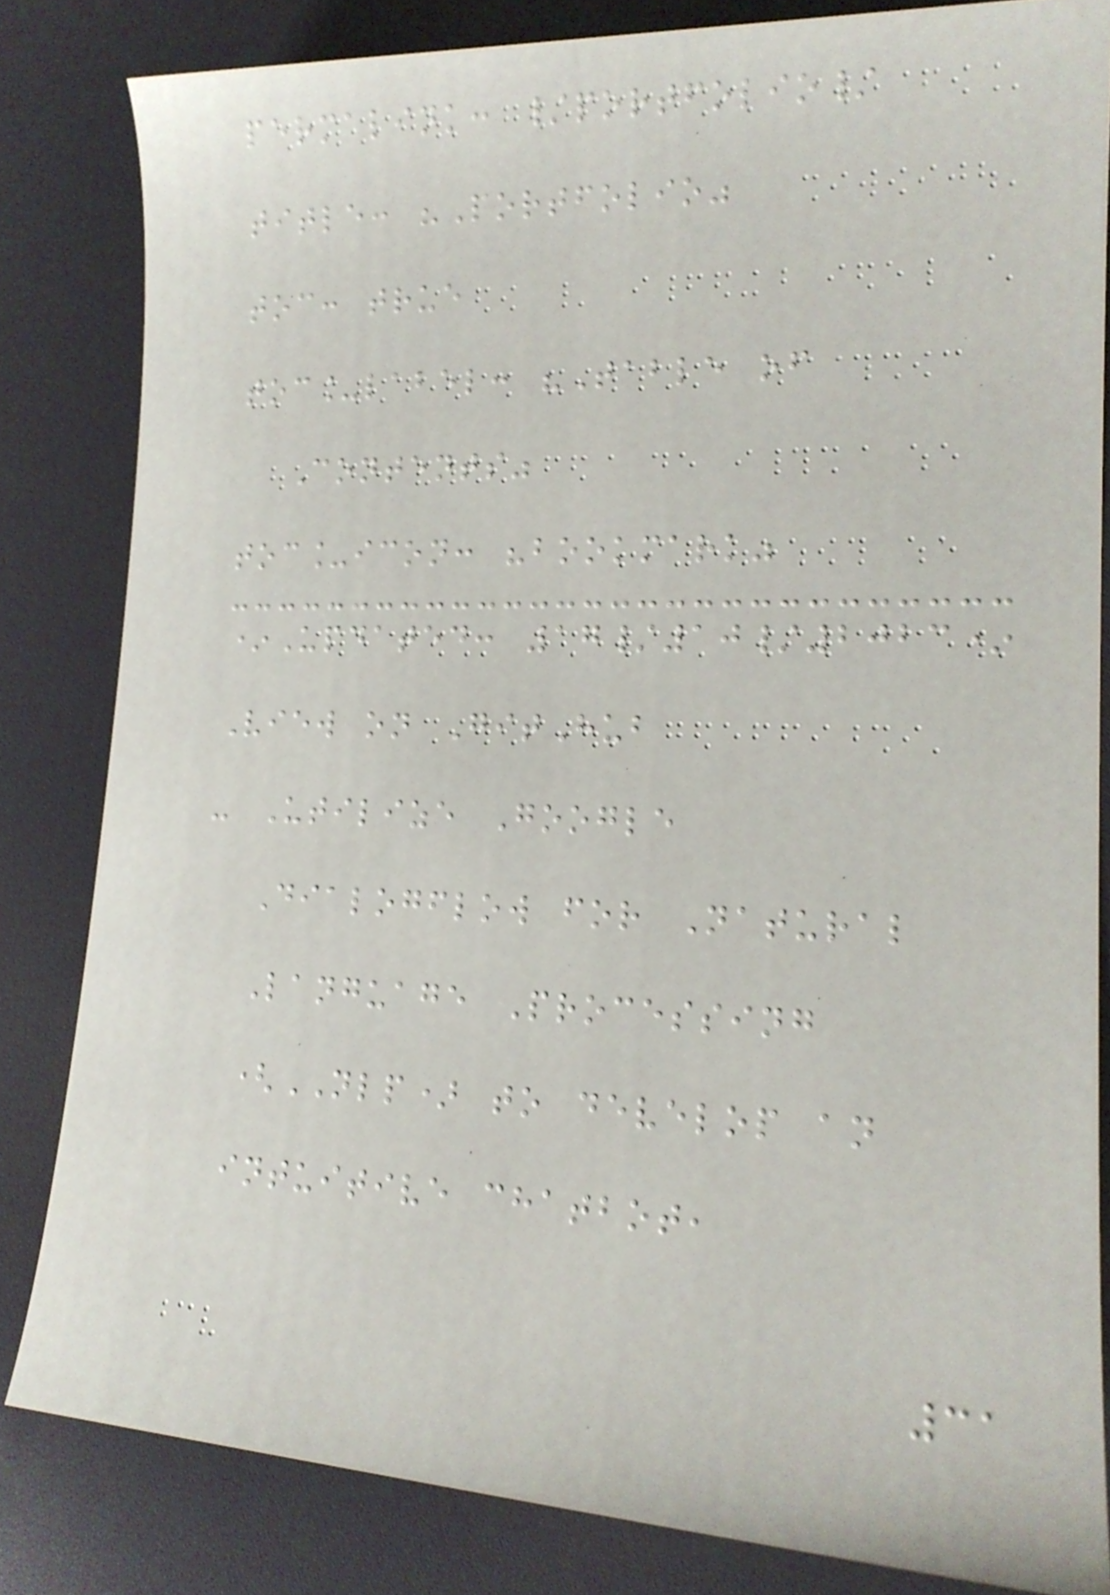permalink: /portfolio/
title: "Portfolio"
toc: true
toc_label: "Table of
Contents"
toc_icon: "bookmark"
*Updated: 17/10/2023*
View on GitHub
- Utilize Google
Dialogflow for Natural
Language Processing
(NLP) to develop an
intuitive chatbot,
31
